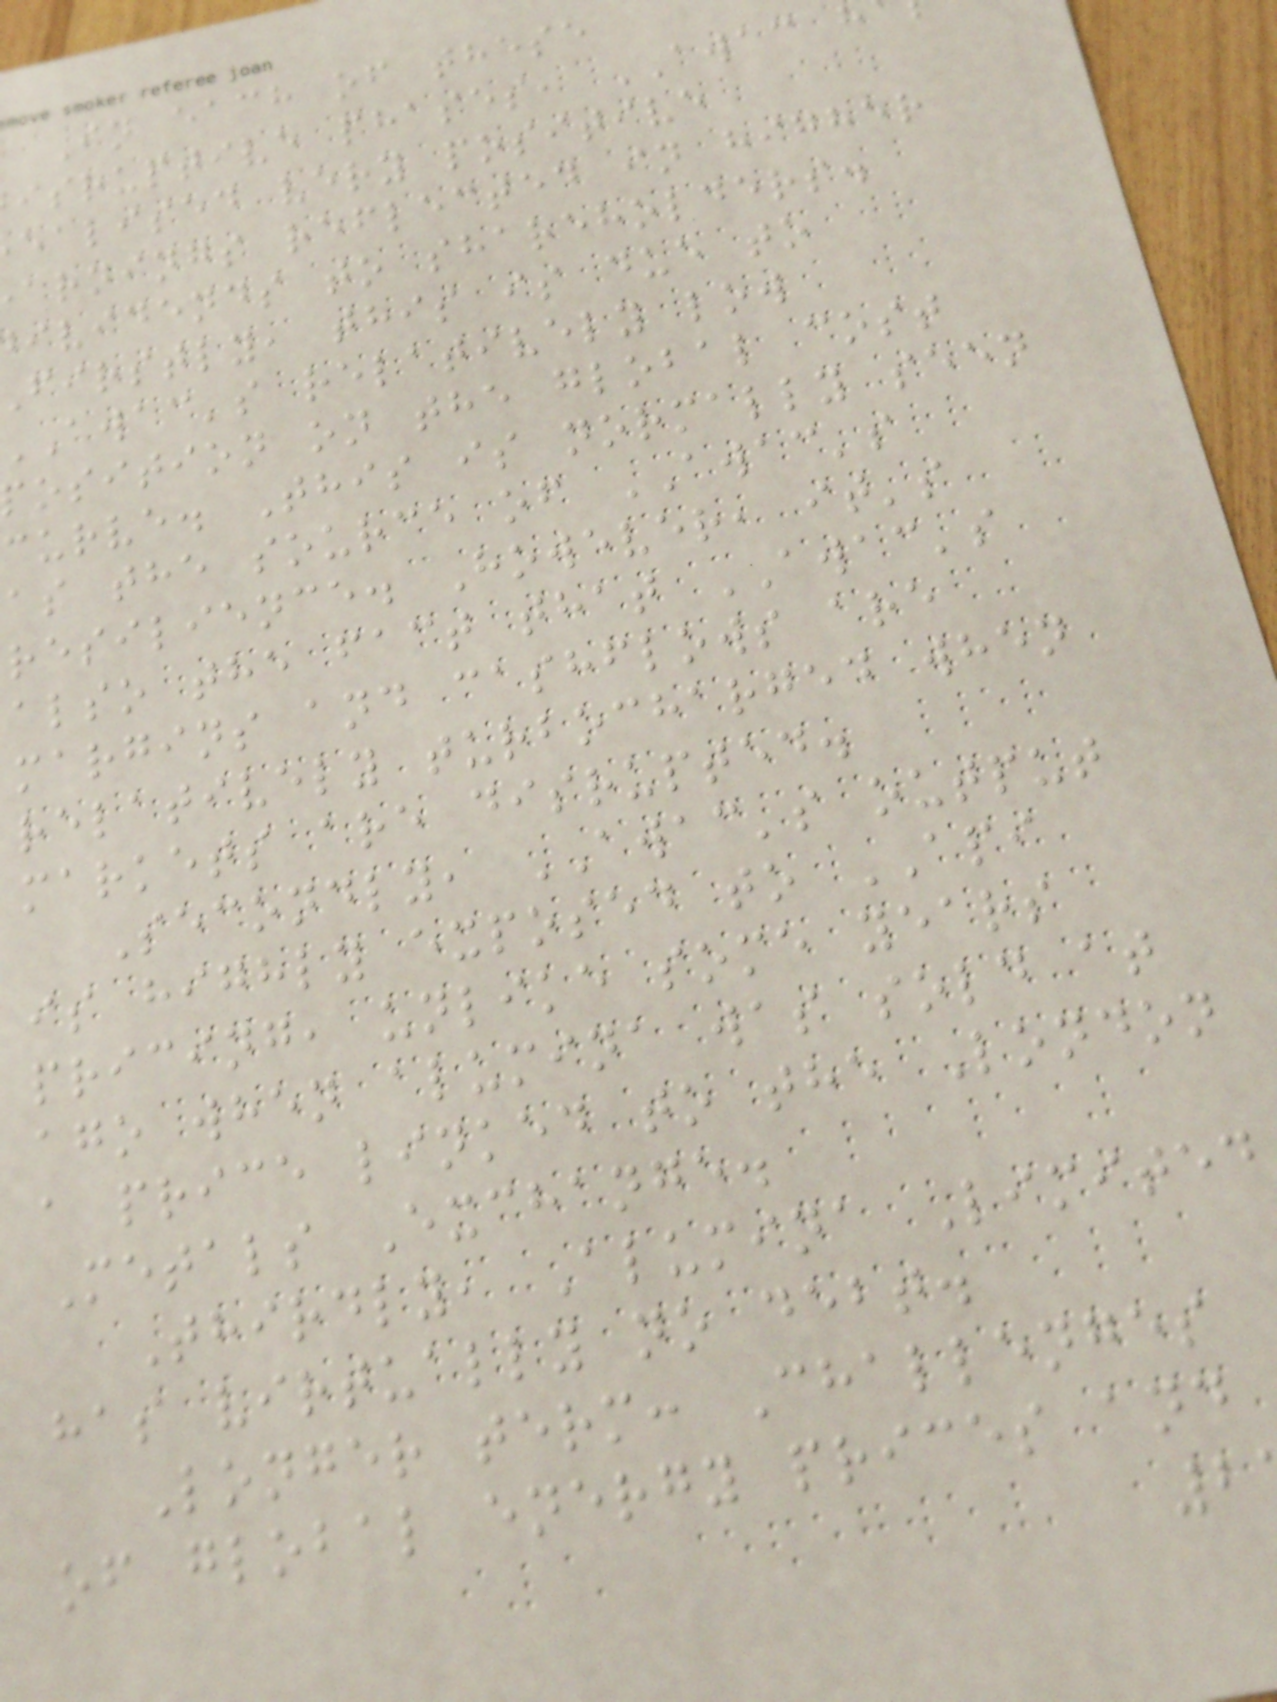In each of these
isruptive phases, AWAC h
ealised very positive
arnings reflected in higher
ividends to shareholders.
firstly, this is due to
awac's relatively low
position on the global cost
curve. This is normally seen
as the source of AWAC's
resilience. However, it's
also the fact that AWAC's
margins and cashflows are
relatively turbocharged when
markets are disrupted.
Secondly, AWAC's output
is highly exposed to API
pricing, unlike some years
ago when alumina was sold at
a price linked to the London
Metals Exchange.
Thirdly, Alumina Limited
has virtually no debt.
Longer term: Challenges
of global energy prices and
